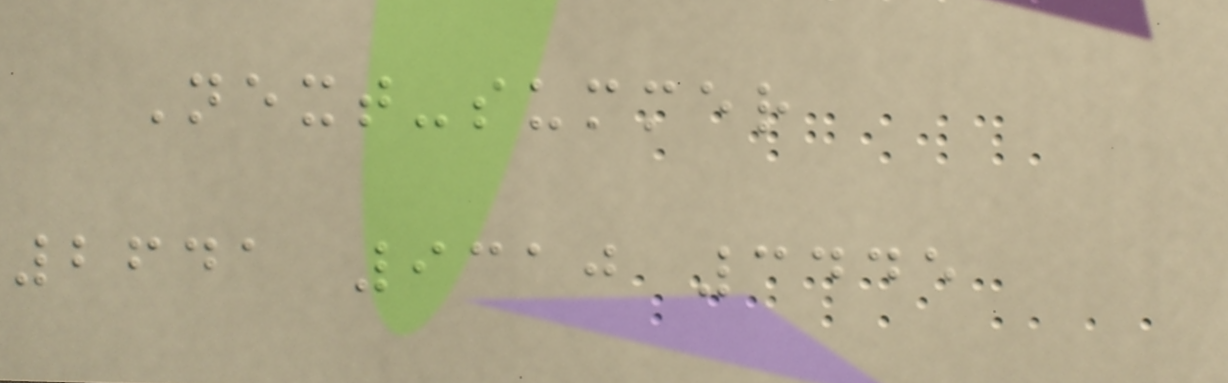Next-summer
2641 9310 3445
